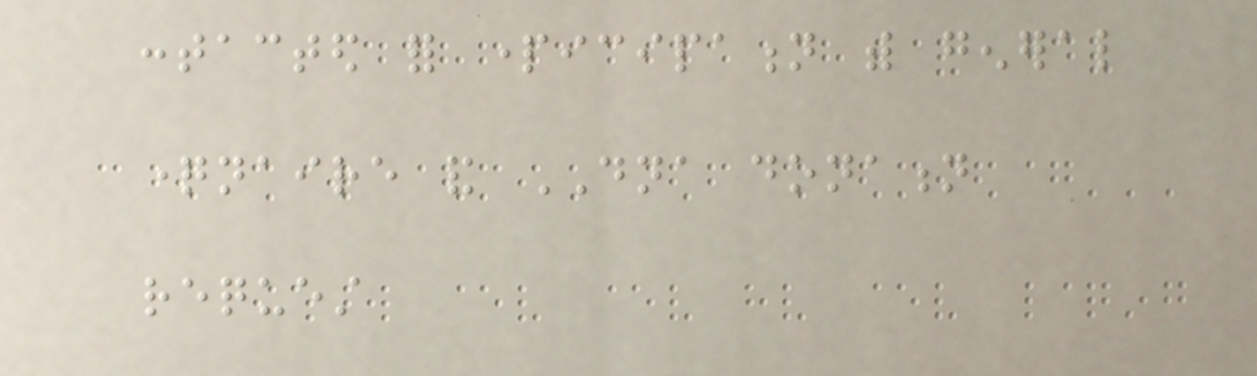contacted for participation with general
questionnaire and DNA donation
request
